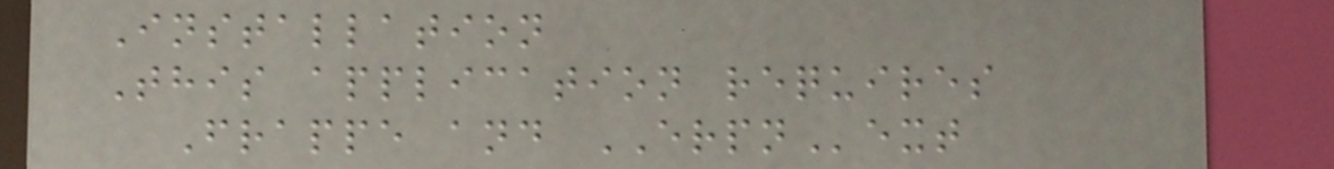Installation
This application requires
Frappe and ERPNext
